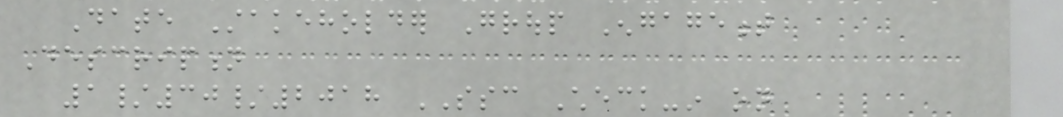Date Stakeholder Group Engagement
Description
1/30/2018 SSC Check-in on
